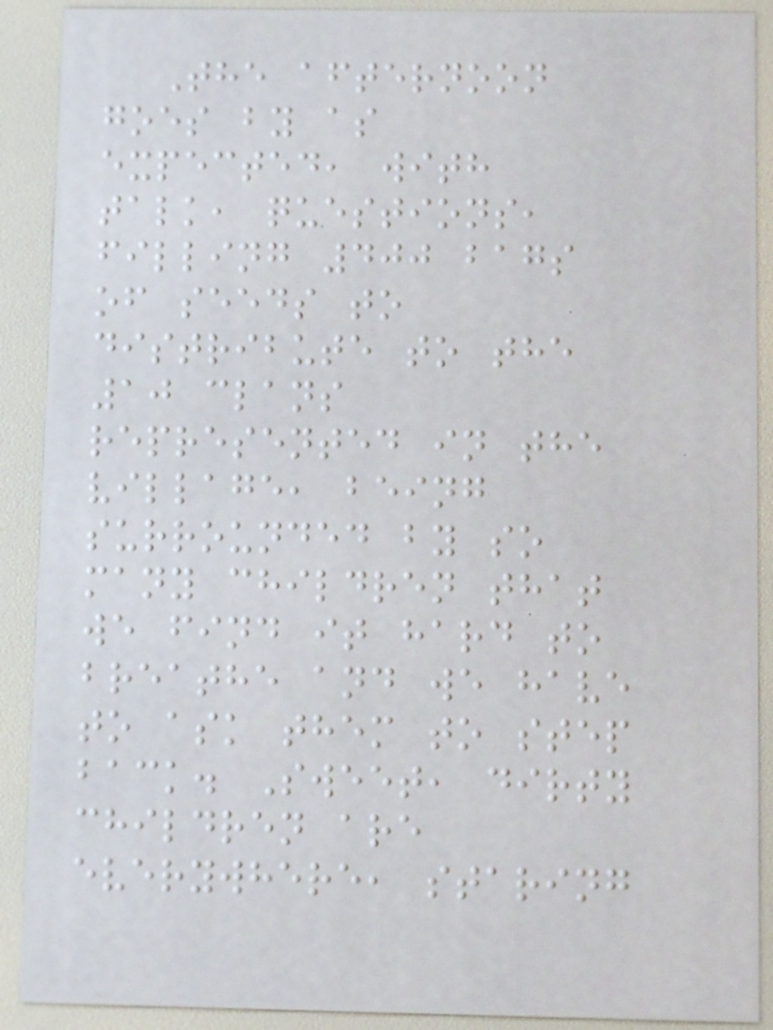The afternoon
goes by as
expected, with
talk, questions,
filling 400 bags
of seeds to
distribute to the
10 clans
represented in the
village, being
surrounded by so
many children that
we find it hard to
breathe and we have
to ask them to step
back. Sweet, dirty
children are
everywhere, staring
